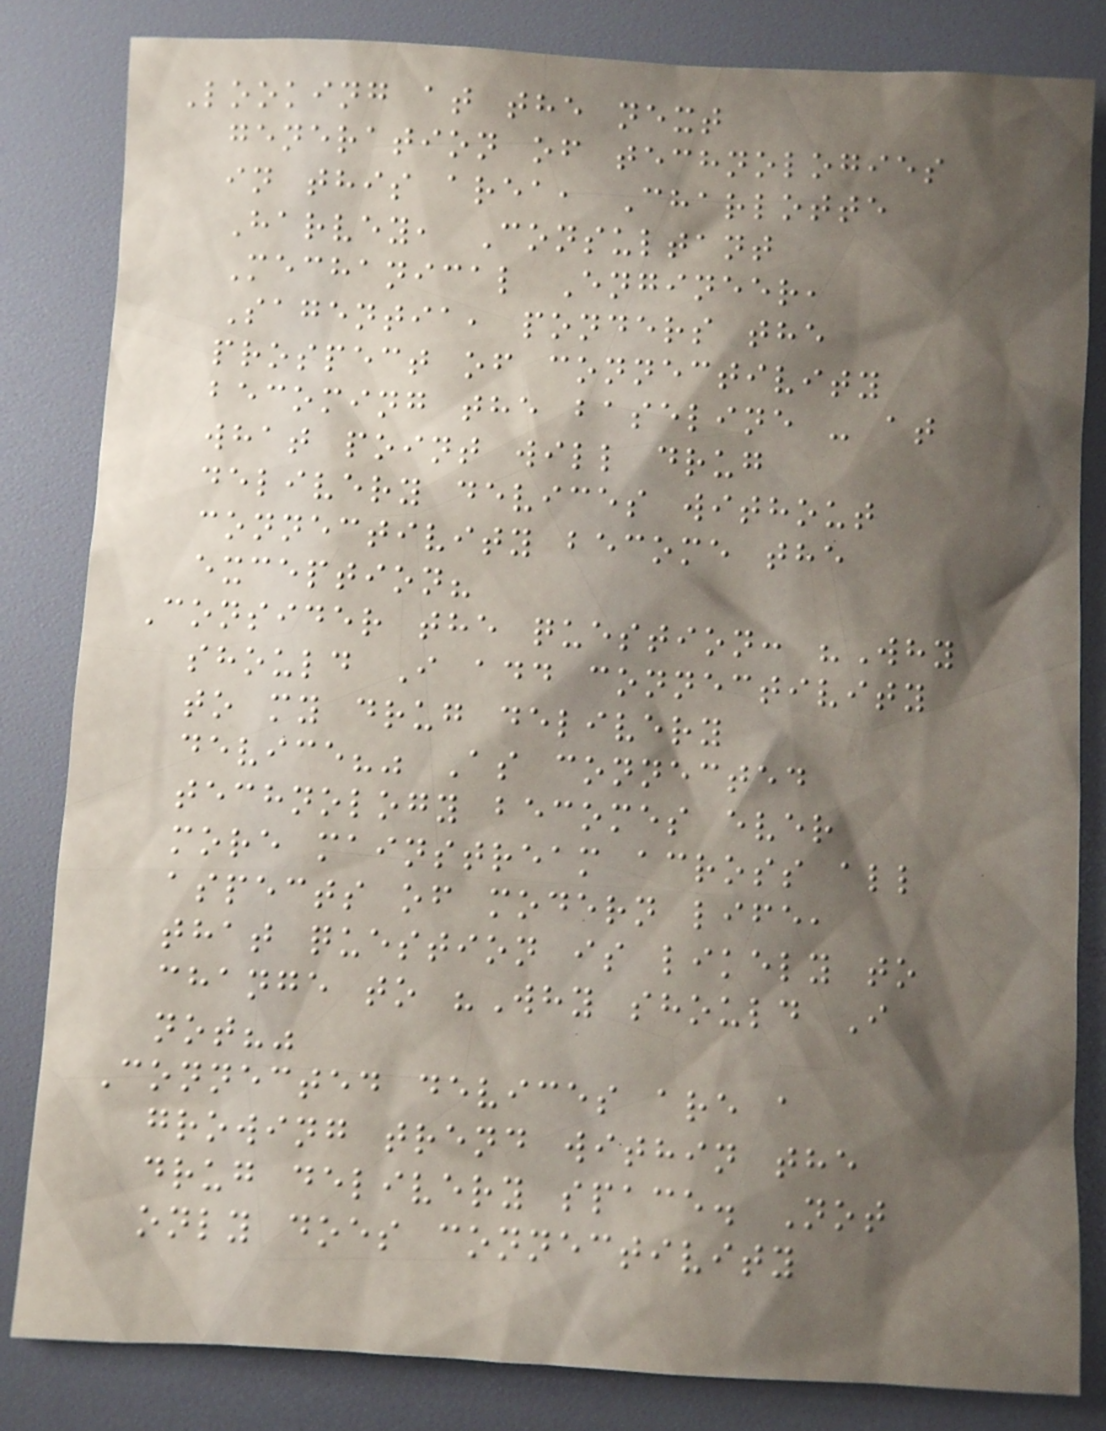Looking at the next
generation of technologies
in this area, Charlotte
Harvey, Consultant
Mechanical Engineer,
Sagentia, ponders the
prospect of connectivity
becoming the baseline - at
what point will drug
delivery devices without
connectivity become the
exception?
Consider the question: "Why
should I add connectivity
to my drug delivery
device?" As connected
technology becomes ever
more mainstream across all
aspects of modern life,
that question is likely to
change to "Why should I
not?"
Connected devices are a
growing trend within the
drug delivery space. Not
only does connectivity
